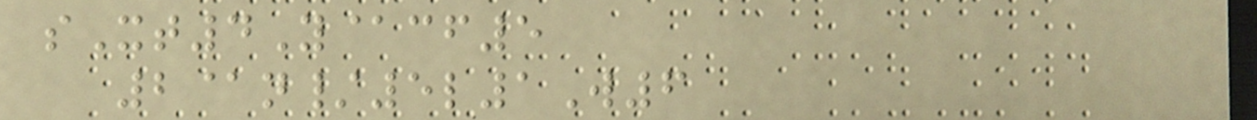sXt4Y@cf5
2@n/5l1W6
